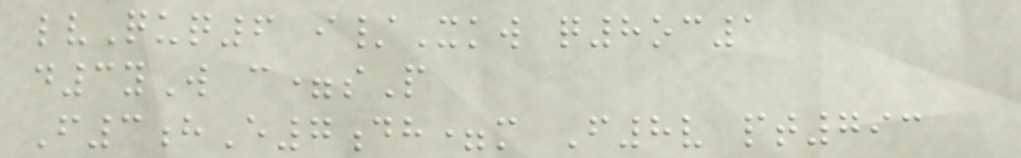lvQuq6 i/Xkw q8oc1
d3yW c=sP
F3hE7dh=m F8v pt793
